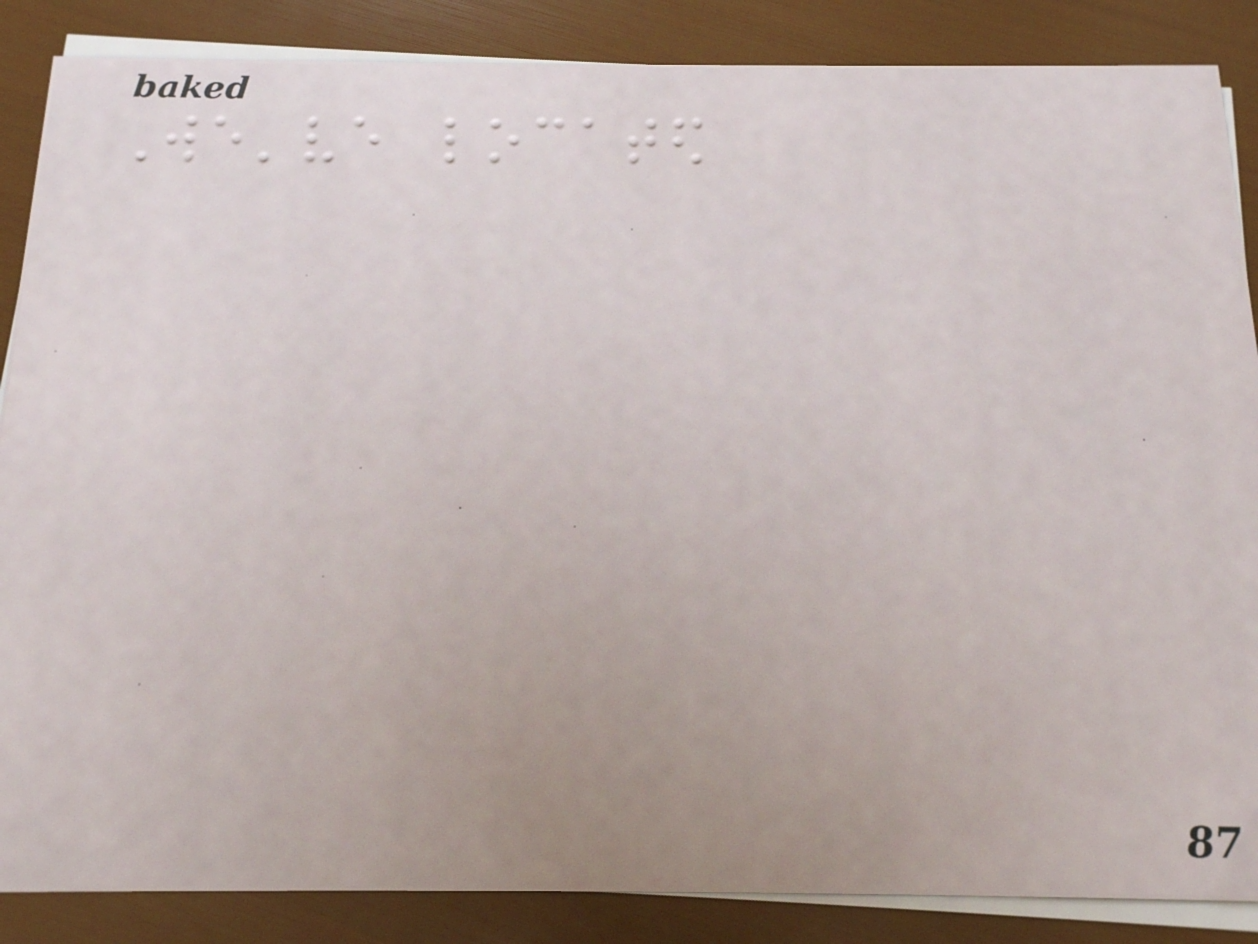We've located
